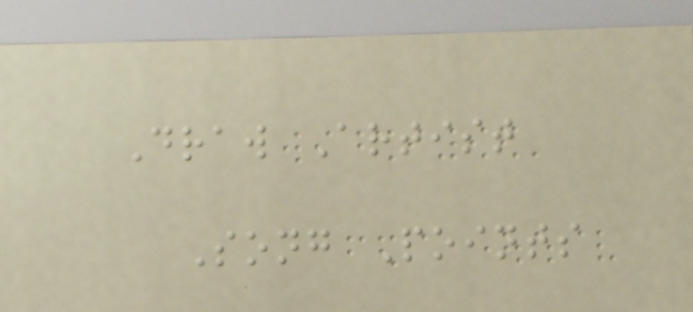Draw Artist
Song Points
